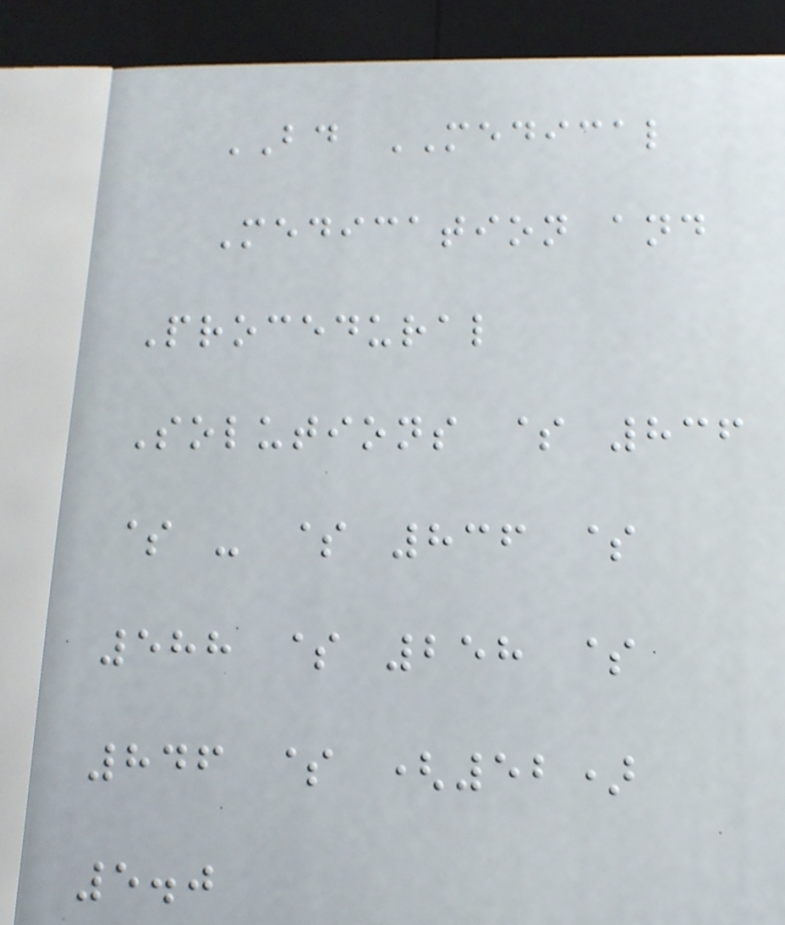BD MEDICAL
Medication and
Procedural
Solutions $ 836
$ - $ 836 $
588 $ 258 $
846 $ (52)
5.0
